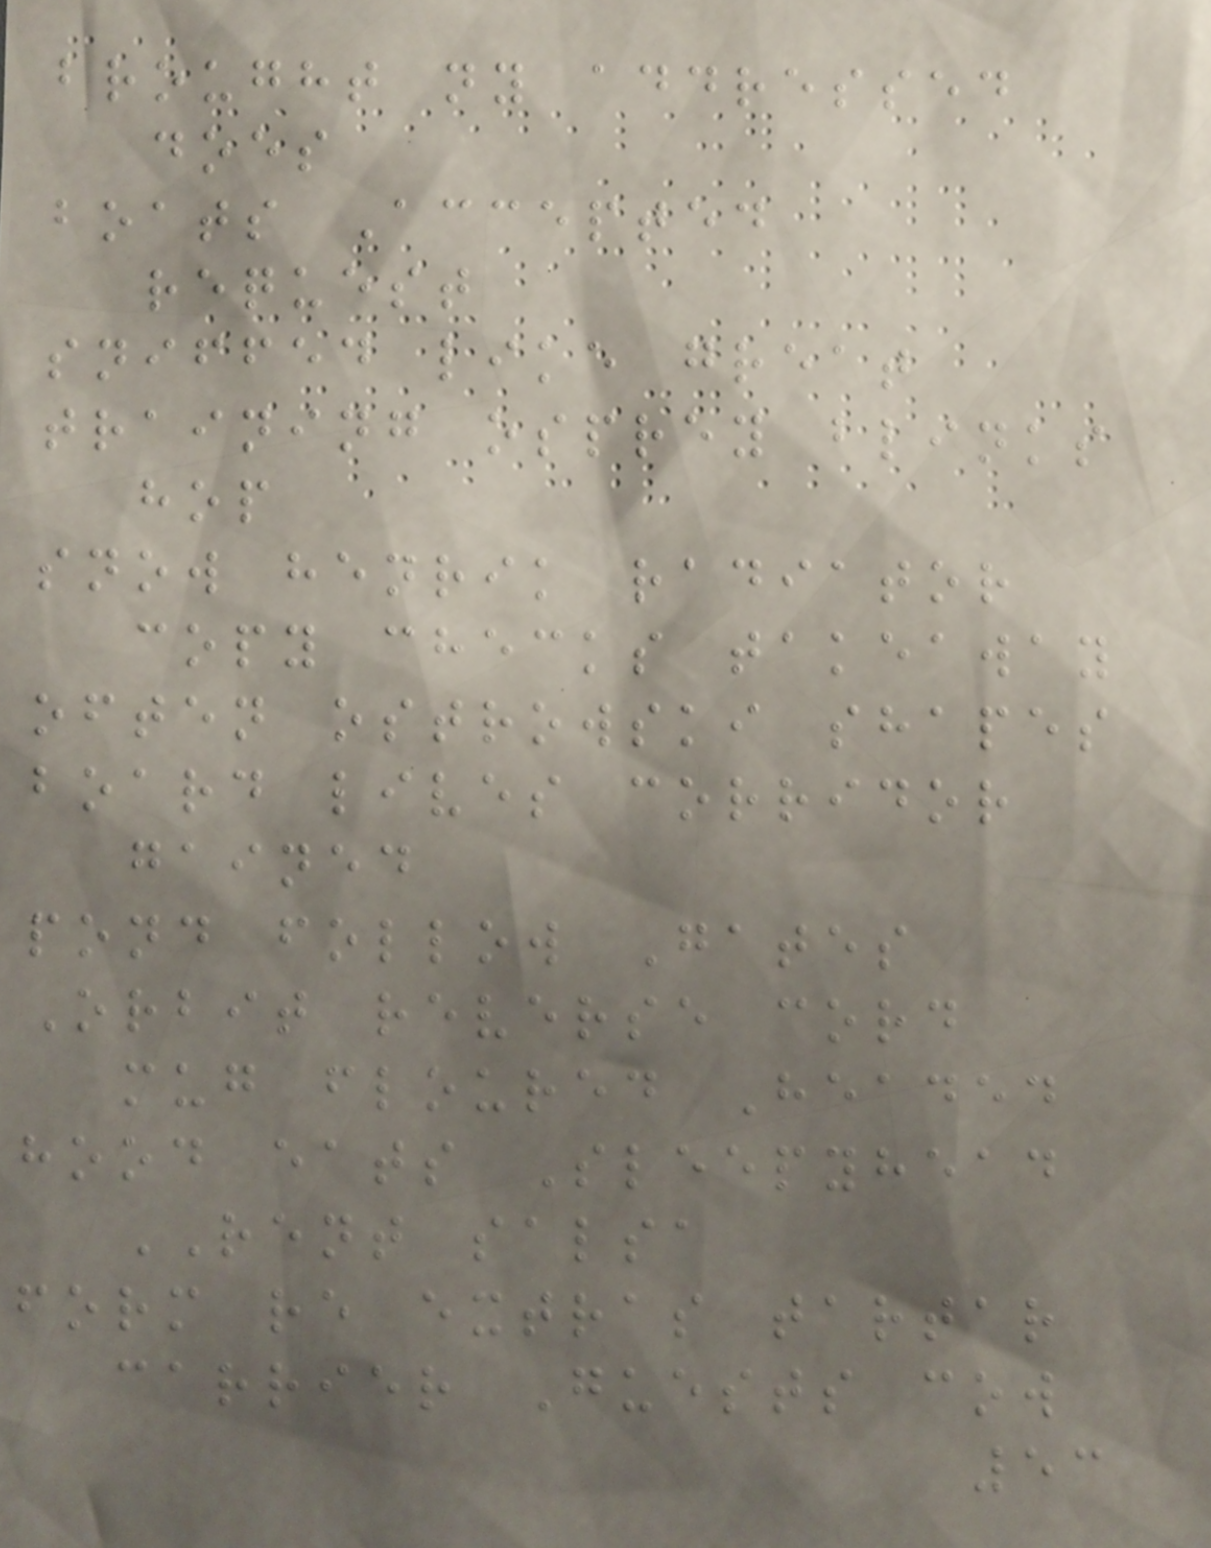brought ny addressed
does
boats Accepted
request
sniffed like great
training osprey blinks
hop
snow henrik radiator
copy checks takeaway
often ostrowski shapes
board lives corridor
gained
pond follow Gates
Orbit reverse cord
mug floured Headed
hood eats Sleepyhead
RENT salsa
form re extras tartar
carrier Guests cow
53
